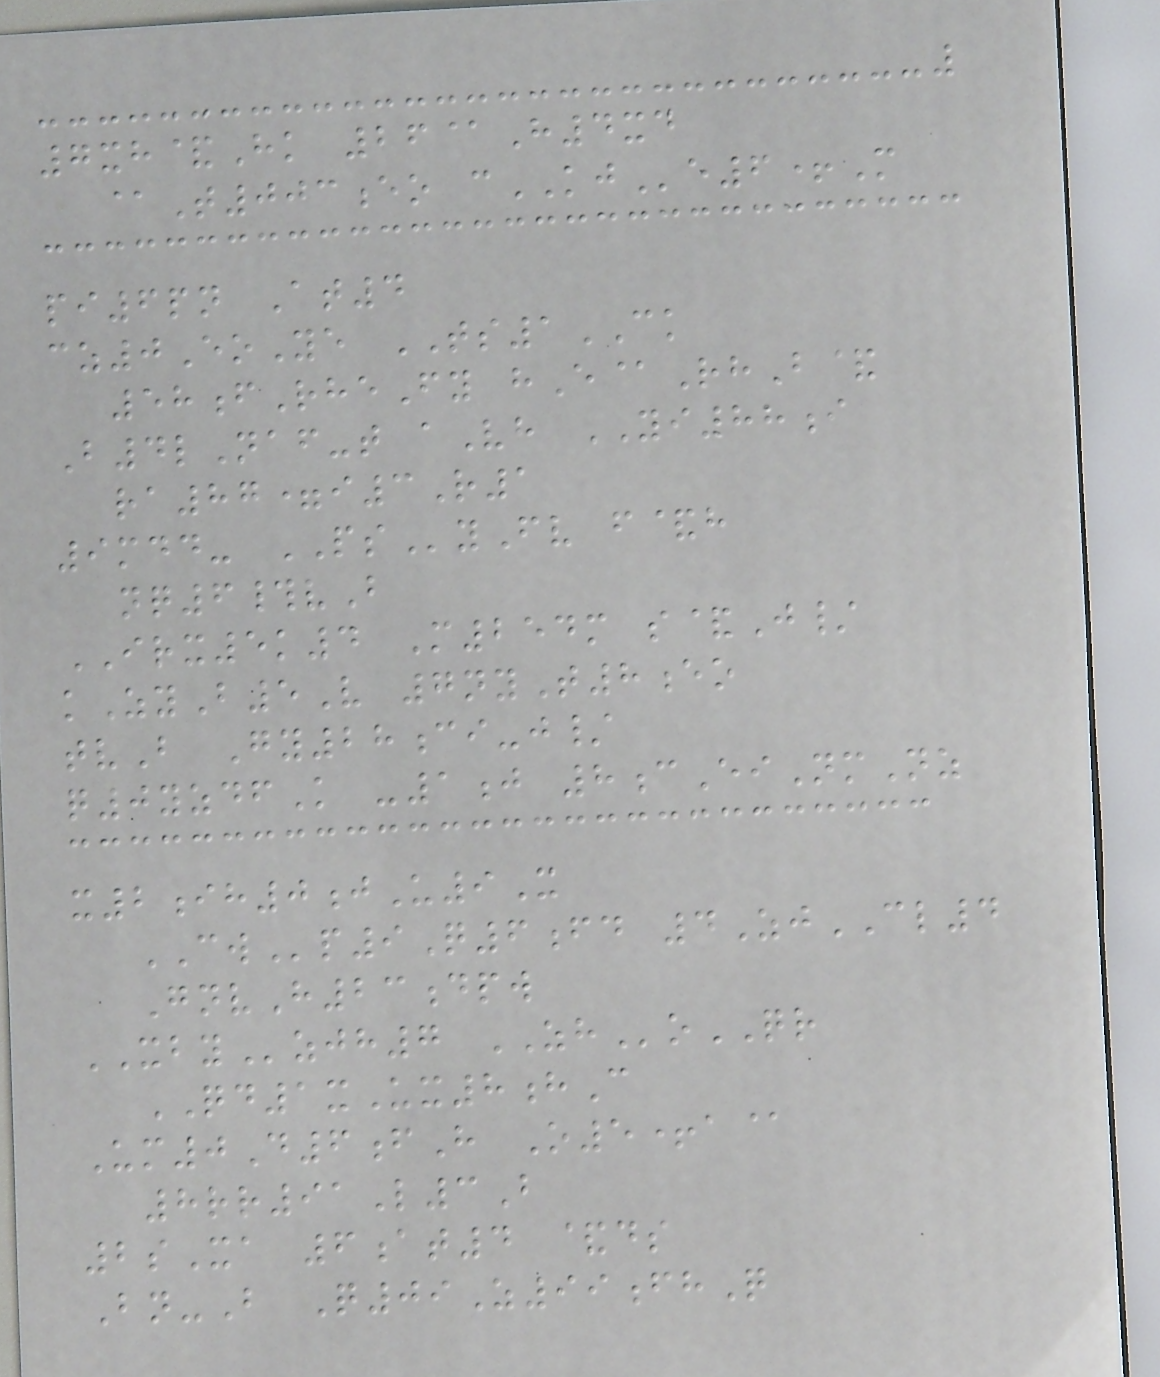7xh&Hk 26@H4xd
@T003eo cKJe6+M
pi6pn At4
cz0EoYe TS1CK
58fRheFy hE@RhB&
B4lNaf-t aVh YI88i
ra87=i3R1
9mdd- PSyFv f&h
nq6#vB
IRX5k4 M254m s&J/
kZyB5V 7nyT8eo
tvB Gy28ci-j/
q0yzdfK -1j 8cEiNmNz
x2ih0jU9X
CWp9Q6fd 4ZjCL4
GnvH23dpw
XBYzjh7 ZHoQR
QD1xUx8hC
Um0D6fH O5+a@
8rr91L3B
2sXa 6at4 &ds
Bn-B Q09Z99fhQ
